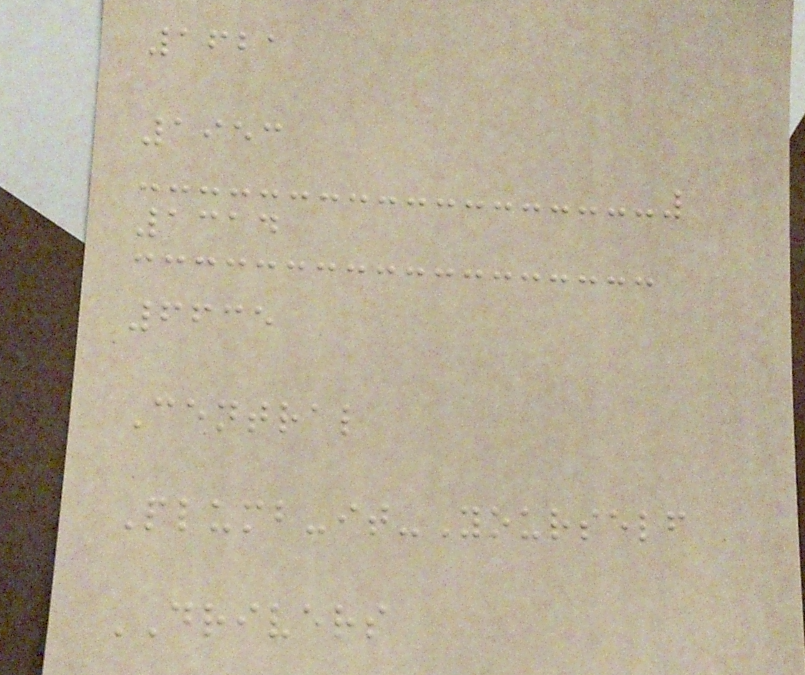1621
1953
1314
6635
Central
Plumb-it-Yourself
DRIVERS
